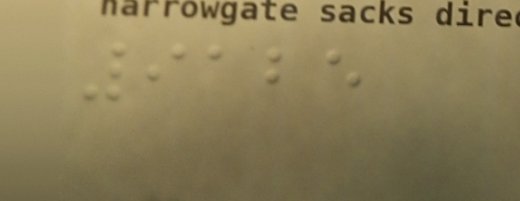9125
